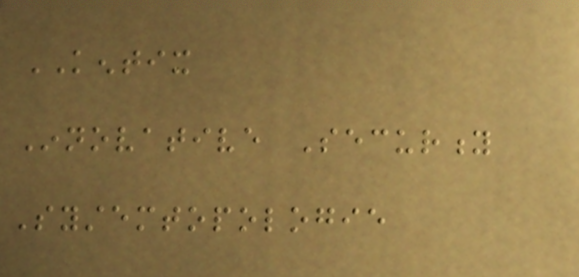KENTIX
Innovative Security
Systemtopologie
